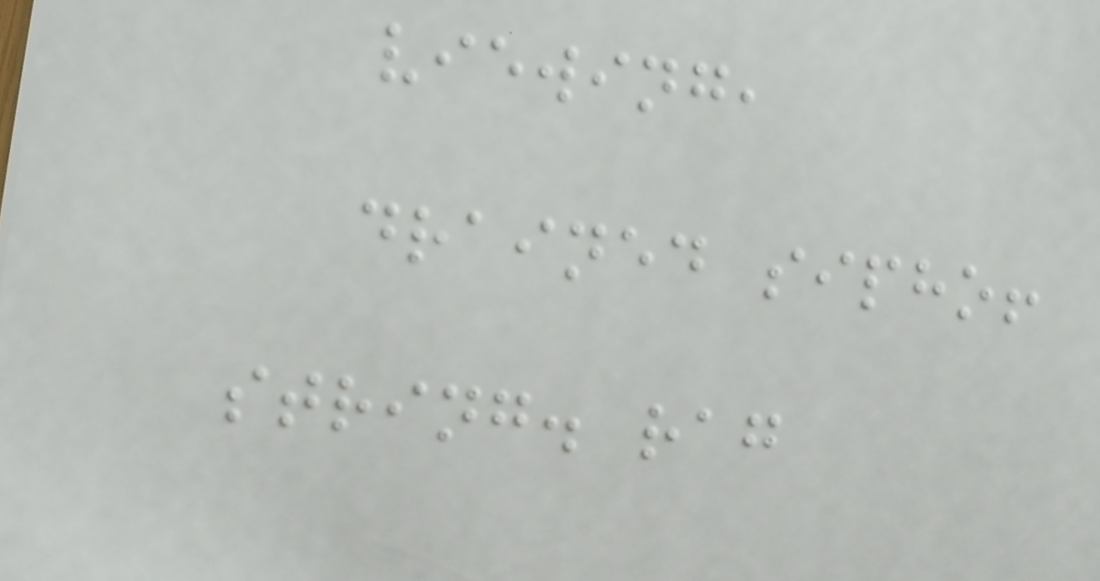viewing,
drained sipho!
string. rag
